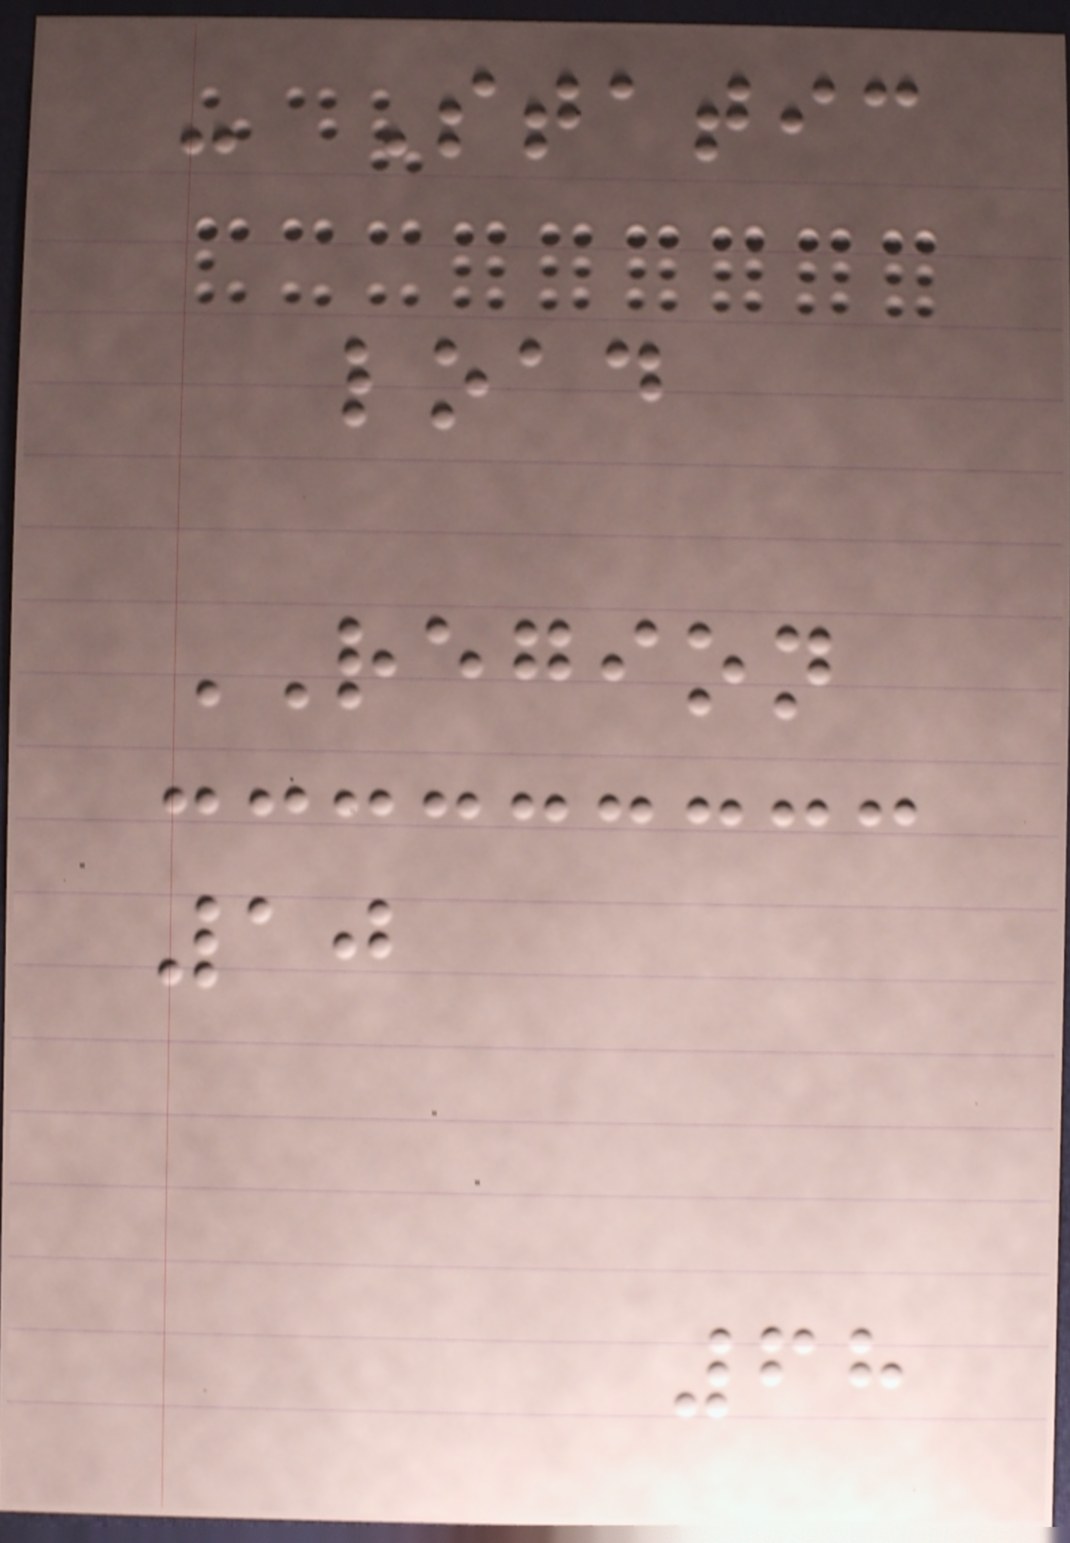- Static
load
REGION
10
68
